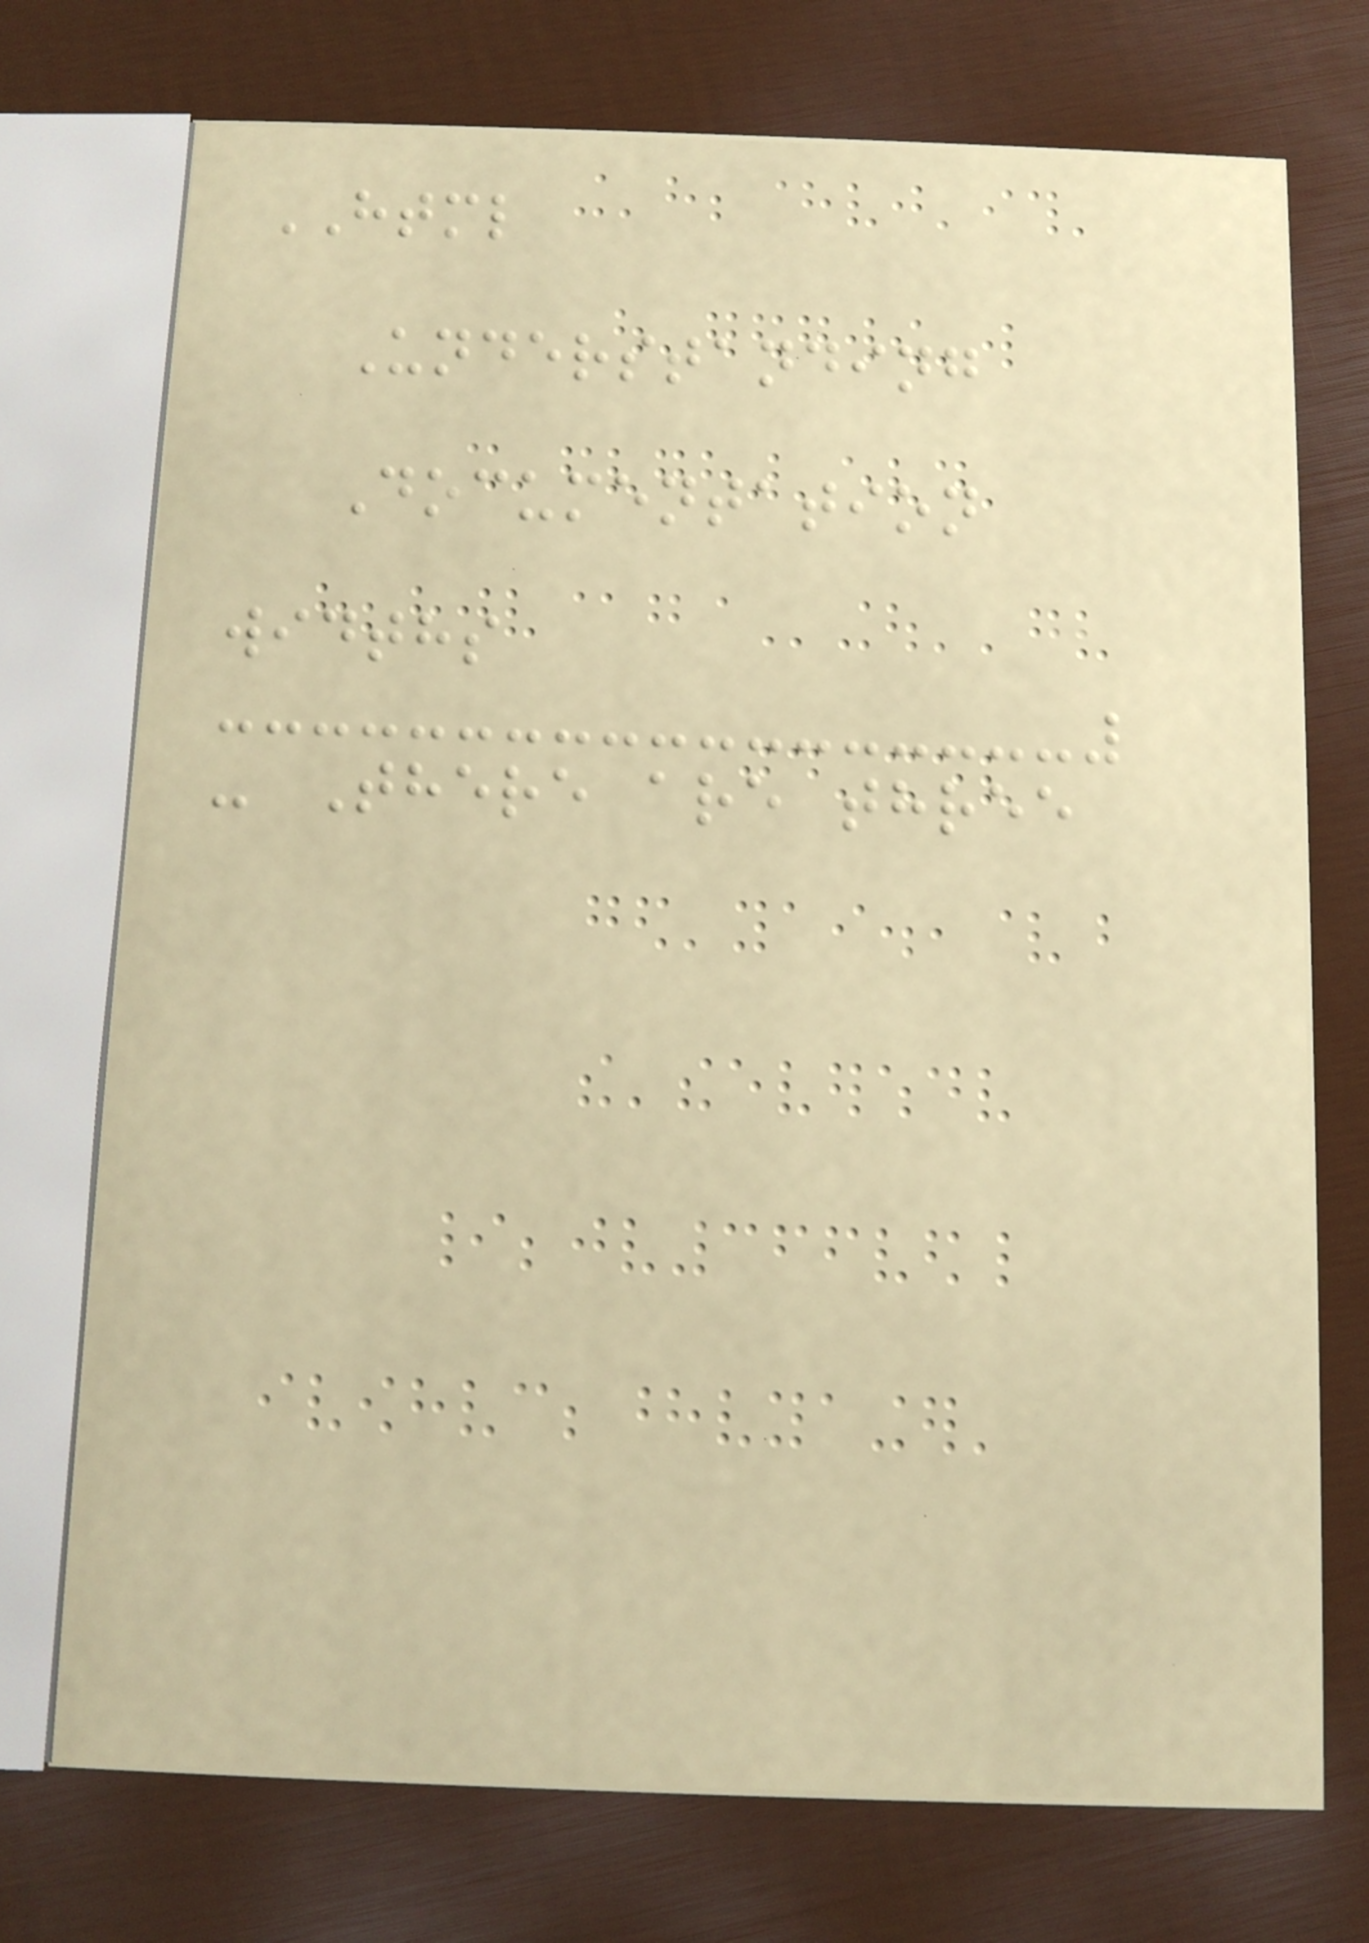HTML
Understanding
Documentation
widths
- There are three
